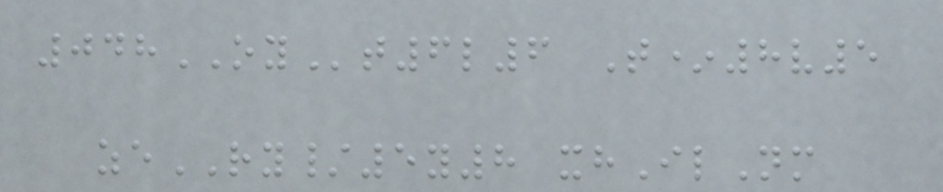048OYt6l6 T*8v5
zeRY/5y8 xhIlNm
